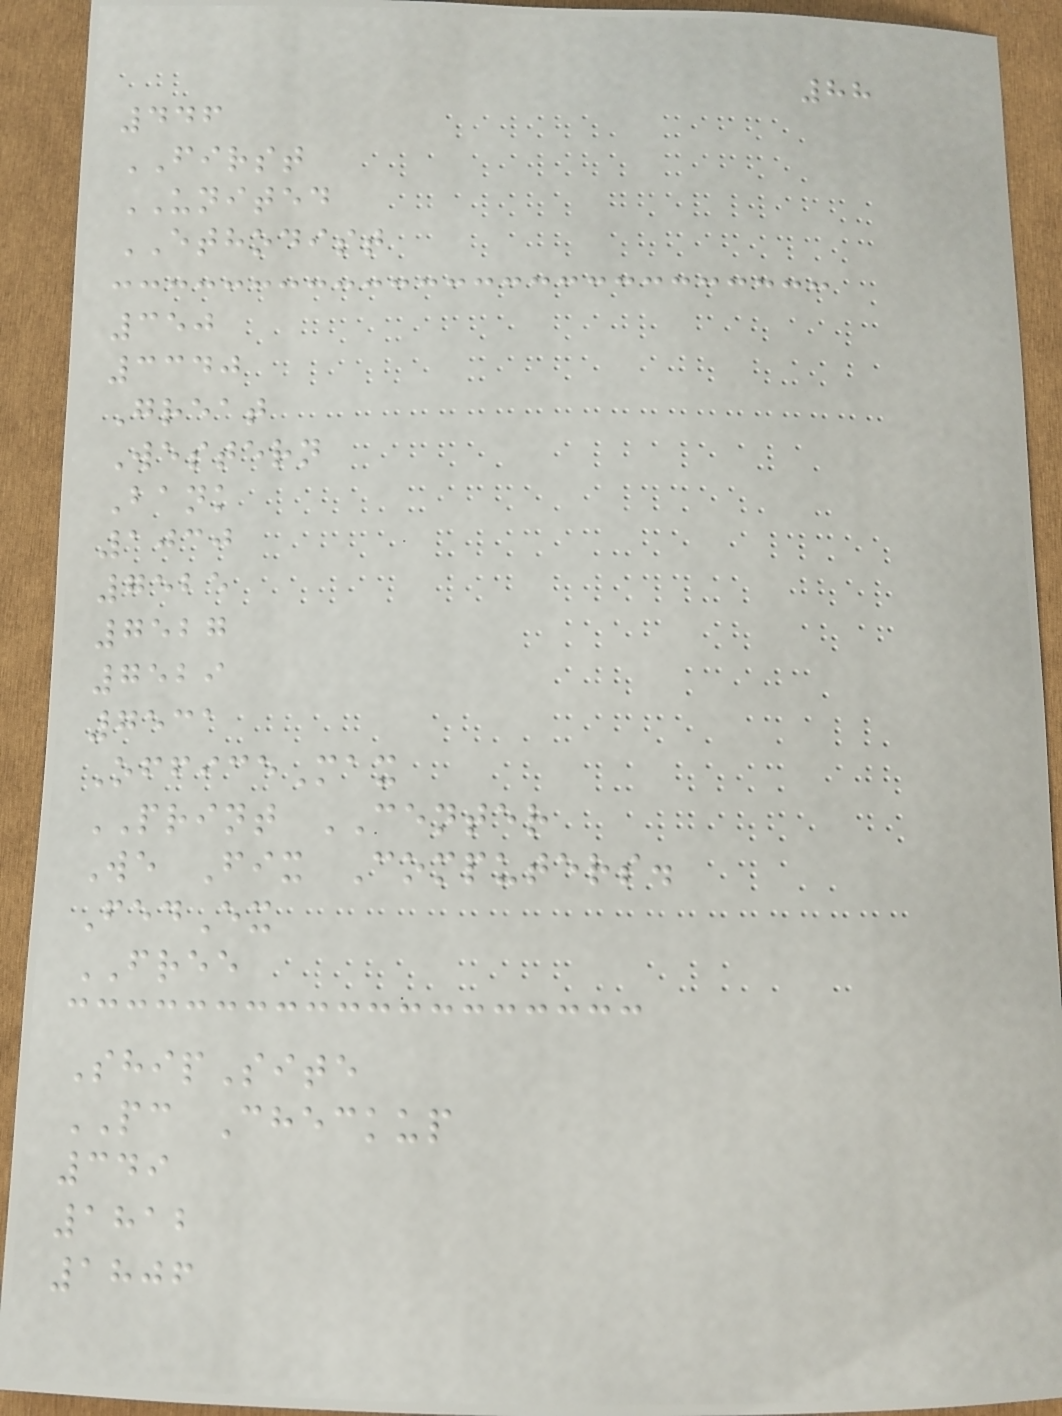88
446
FIRST
UNITED
ETHODIST
350
3340
Great
Western
Bank
1030
7525
7527
7529
7531
OfficeMax
PRINT CENTER
We Fix Computers.
FedEx
FREE
ShipSite
PC Checkup
349
1812
1806
